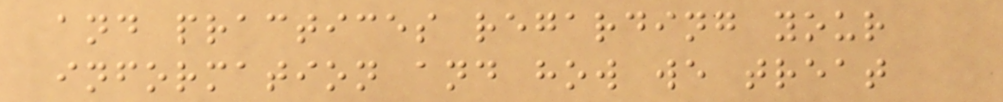and practices regarding your
information and how we treat
